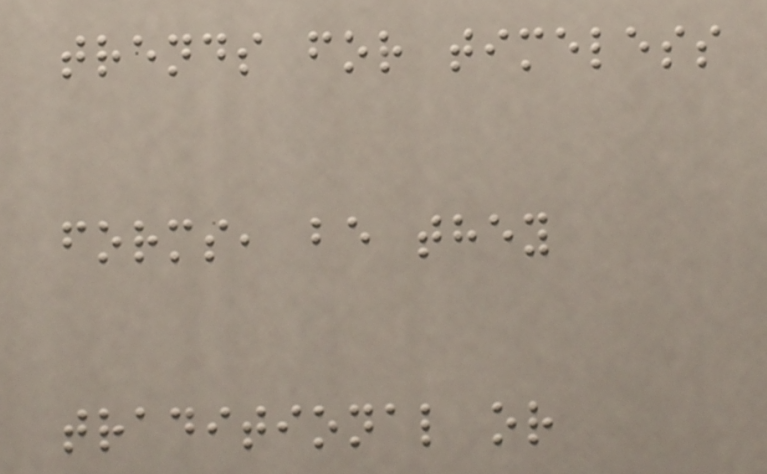trends for timeless
forms, be they
traditional or
